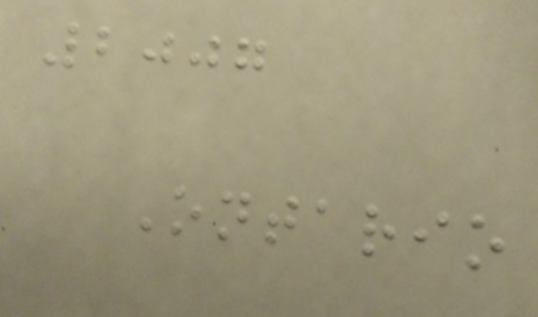2007
Ontario
